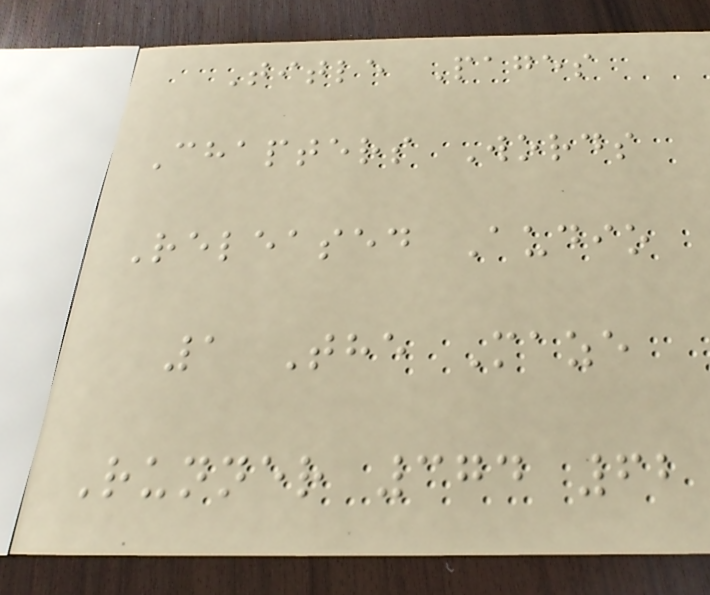Title Pages
Chapters Words
Released Audio
1 The Maze
Runner 374 62
